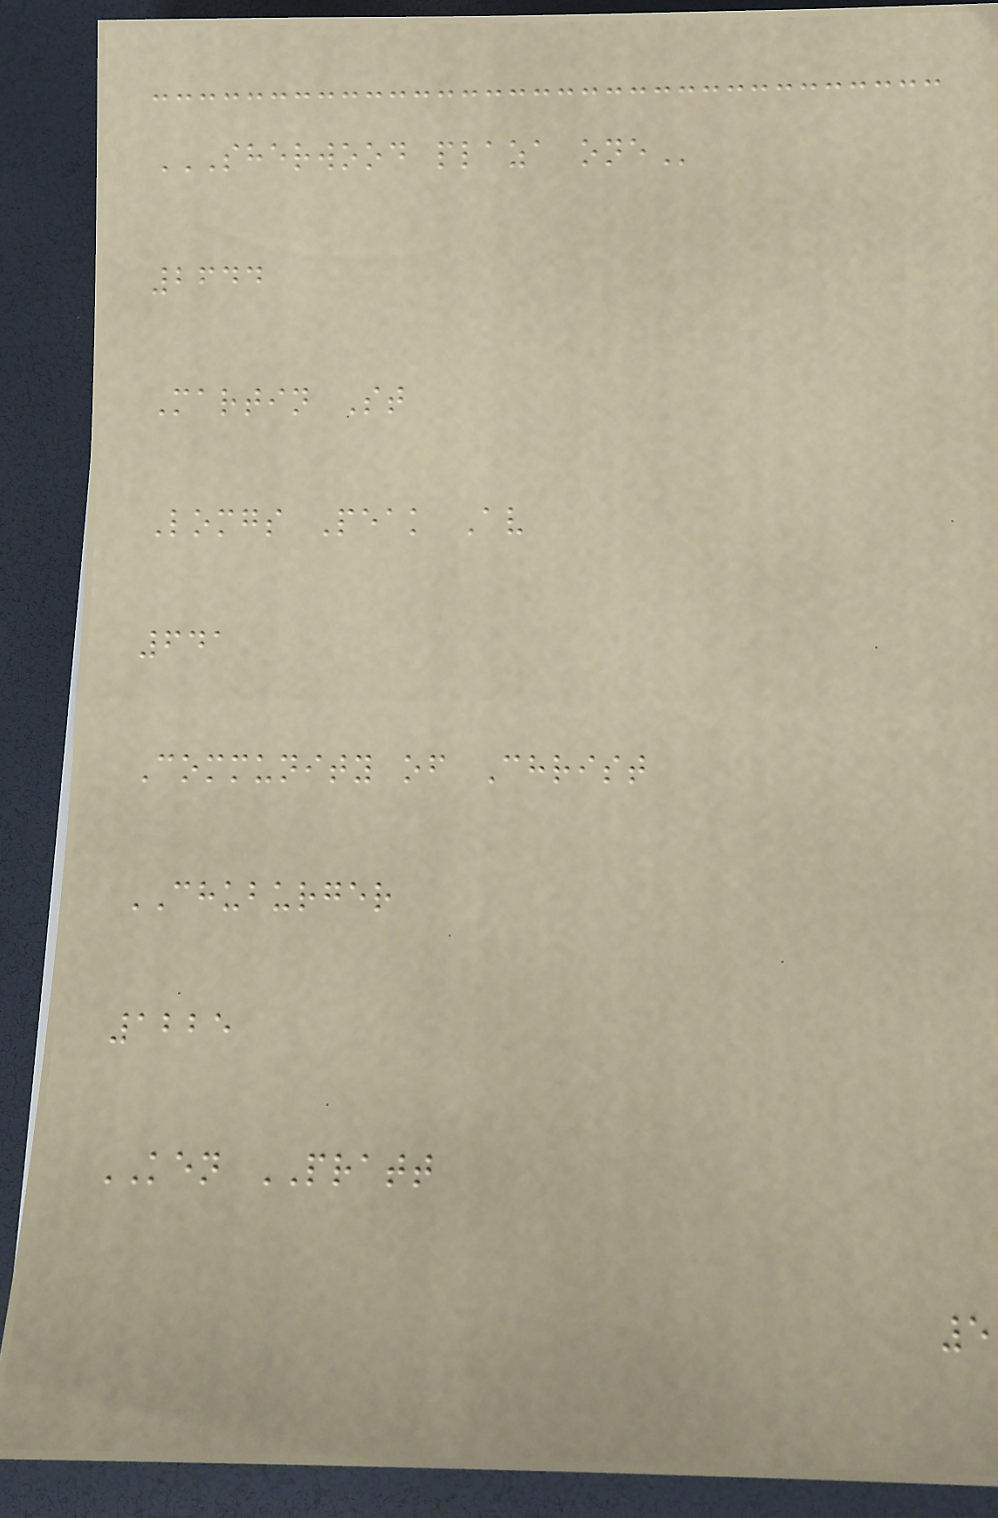SHERWOOD PLAZA ONE
2644
Martin St
Lomgs Peak Av
641
Community of Christ
CHUBURGER
1225
KEN PRATT
5
